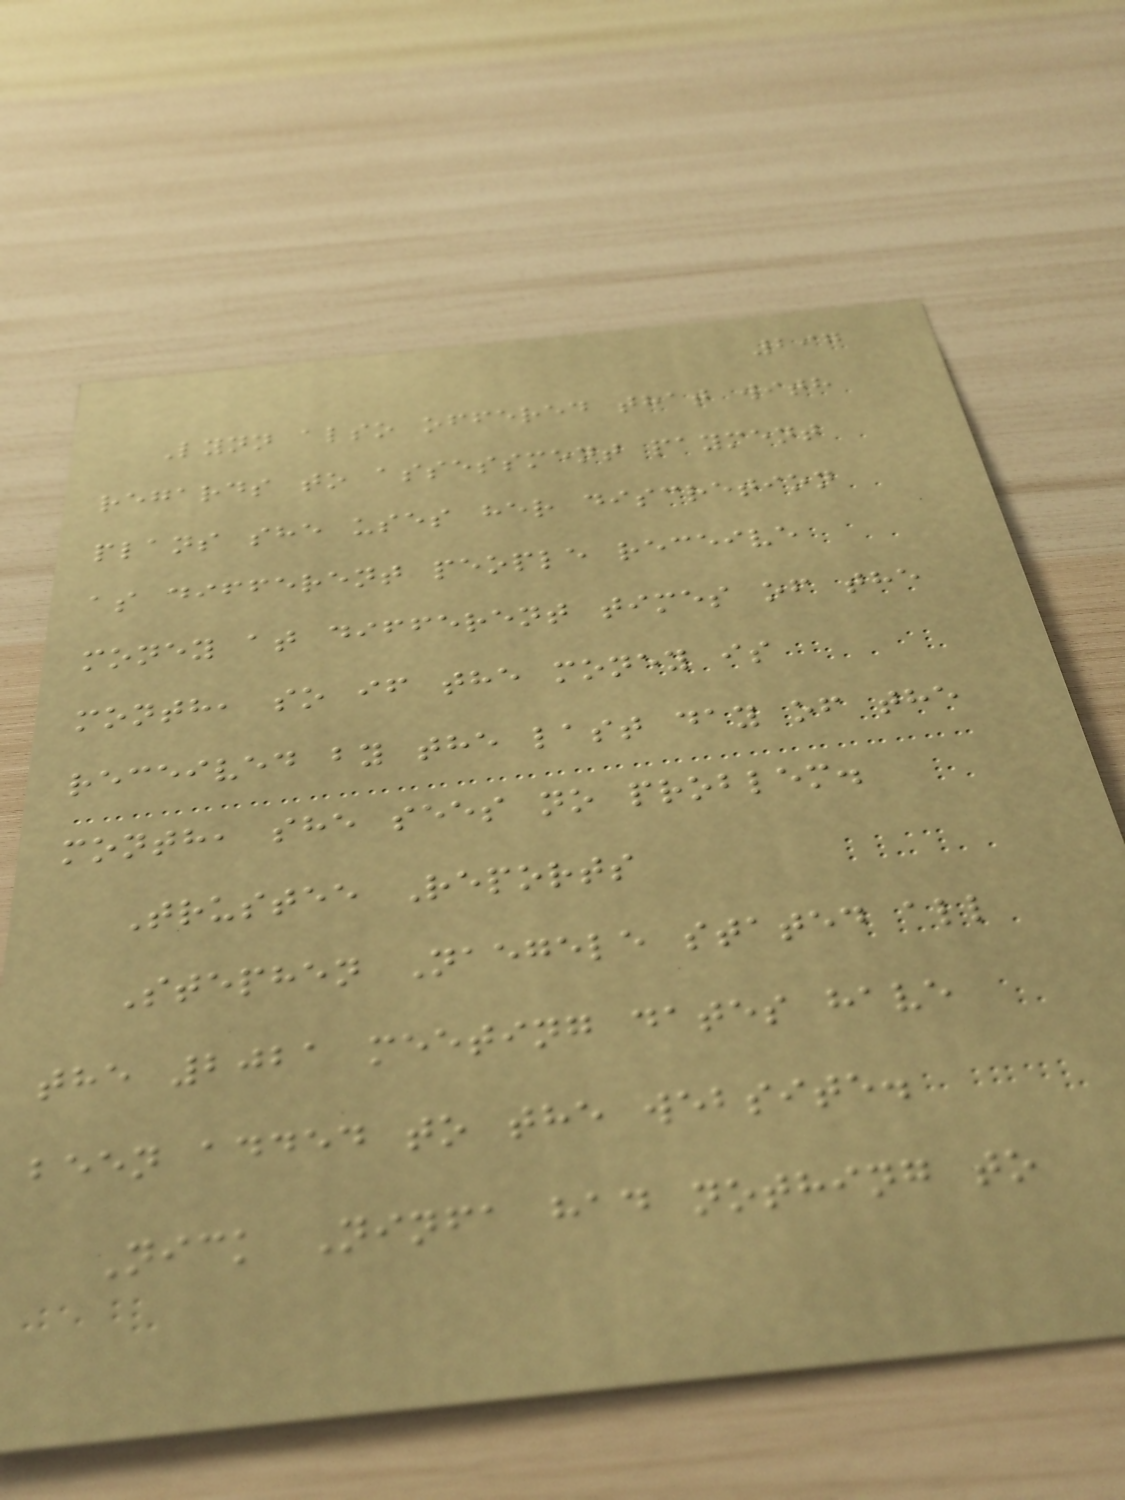297
Lynn also offered that with
regards to assessment payment
plans she uses her discretion
as different people receive
money at different times of the
month, so if the money is
received by the last day of the
month, she sees no problem.
Trustee Reports
Stephen Naegele stated all
the 2021 meeting dates have
been added to the website.
Nick Ninfa had nothing to
